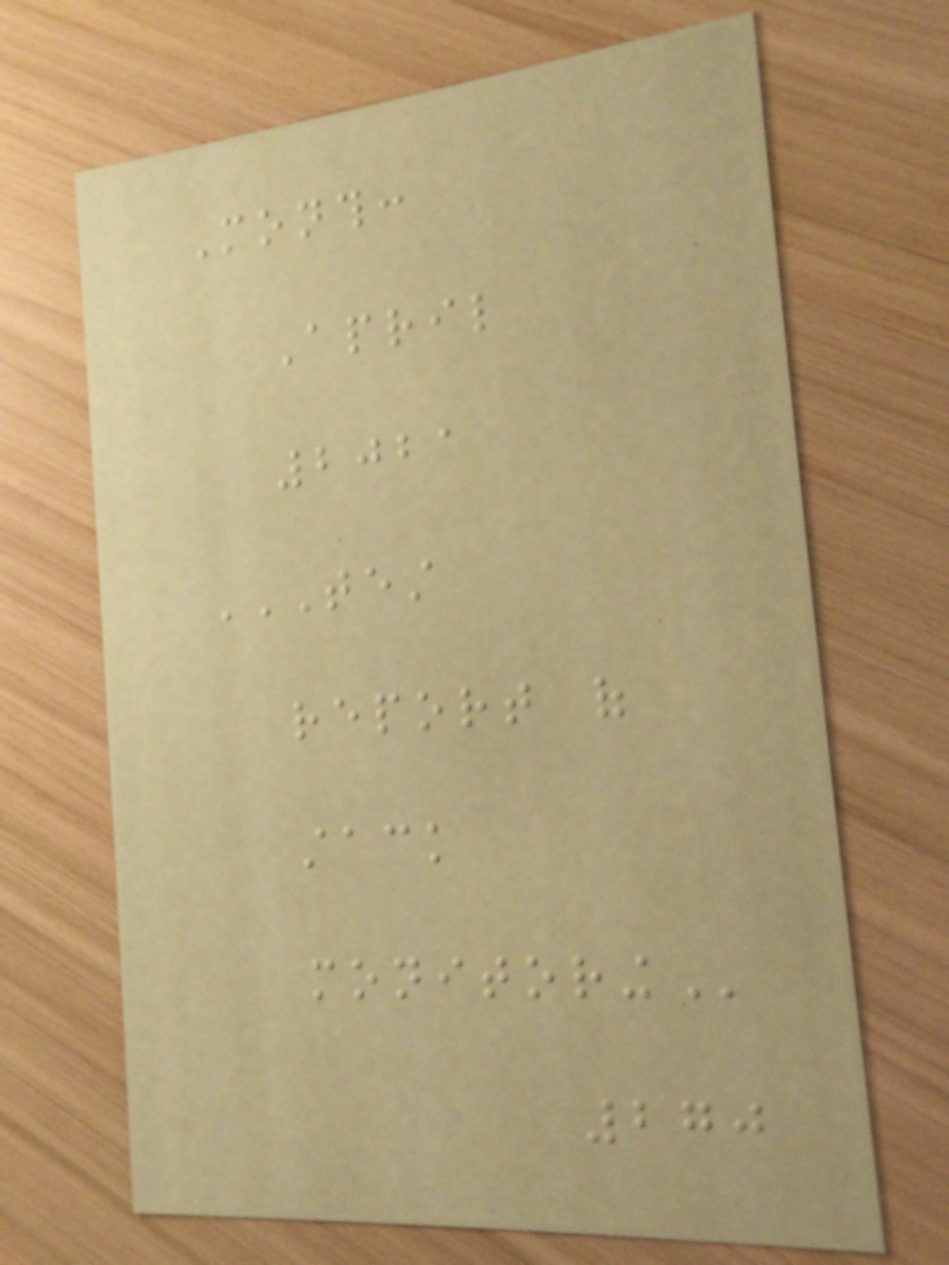Month:
April
2021
TEST
REPORT OF
STACK
MONITORING
270
